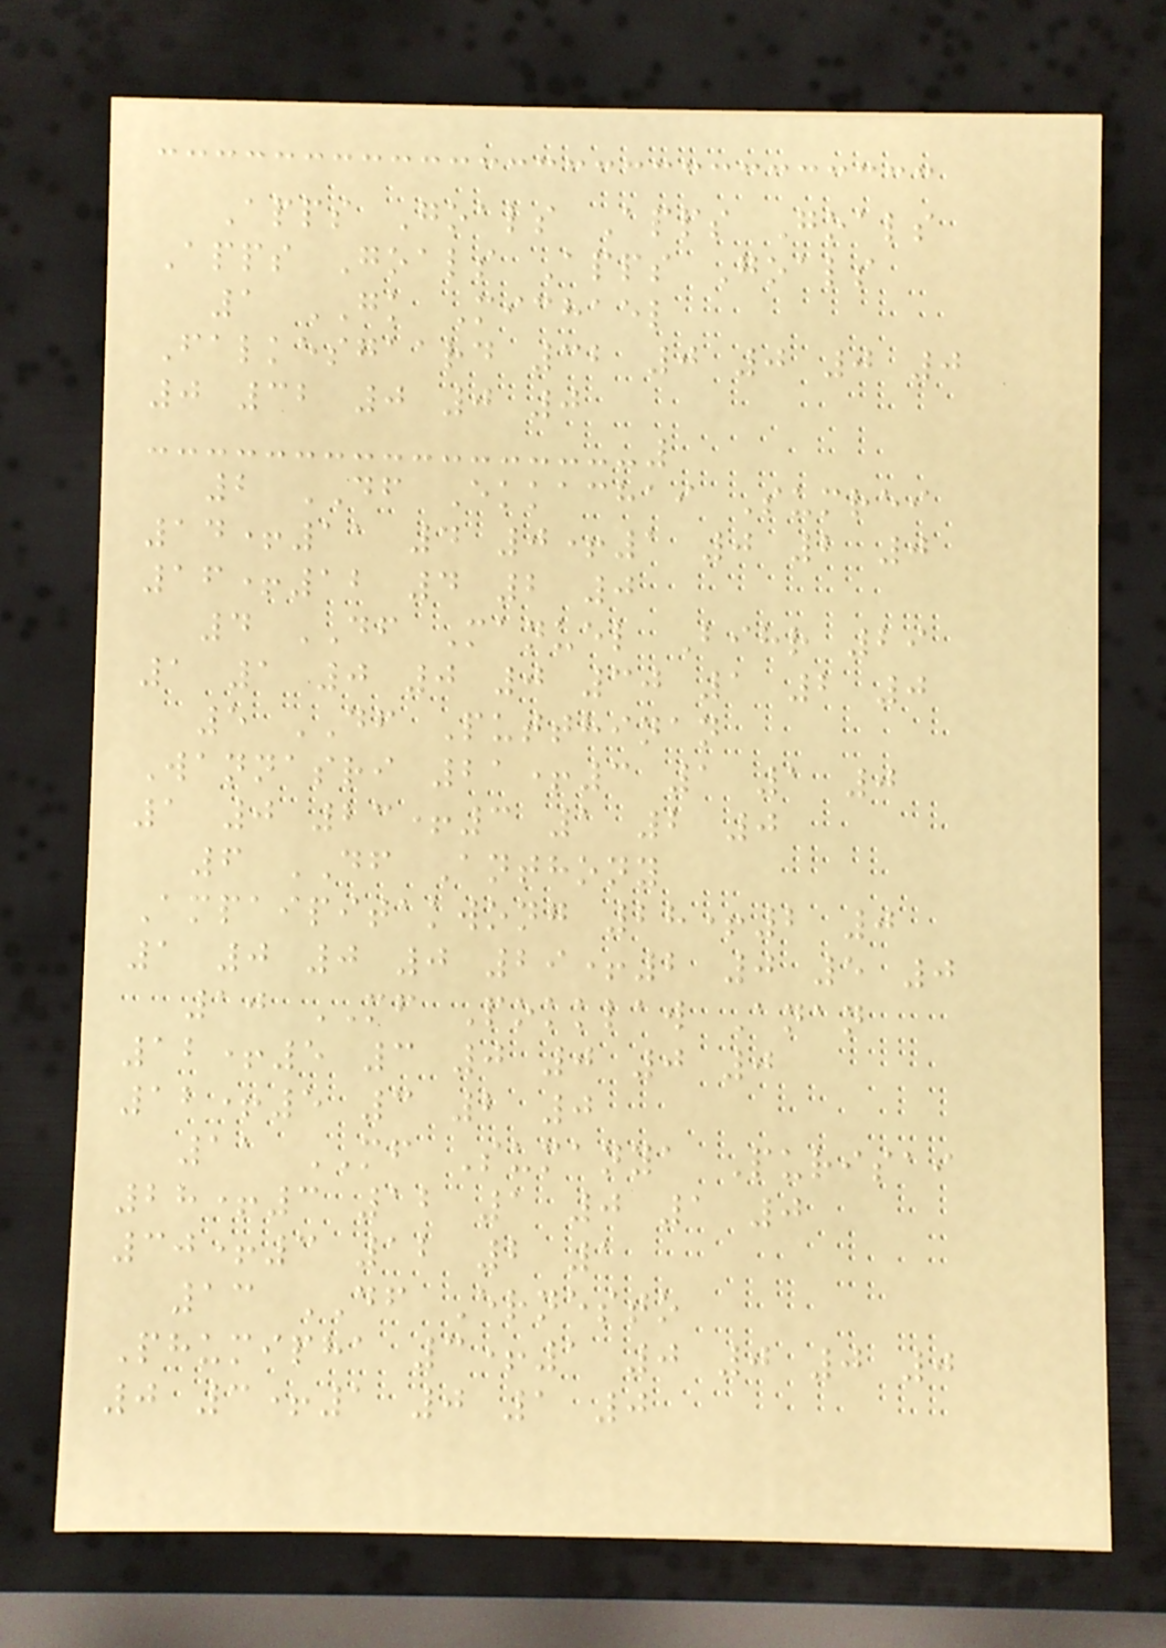Apps Goals Apps Goals
Apps Goals Apps Goals
1 GK Michael
Falkesgaard 32 0 0 0 0
0 32 0 0 0
2 DF Ekkachai Sumrei
14+11 4 0+1 0 2 0
16+12 4 2 0
4 DF Manuel Bihr 29
1 1 0 0 0 30 1 2 0
5 DF Putthinan
Wannasri 21+3 1 1 0
1 0 23+3 1 2 0
6 DF Anthony
Ampaipitakwong 28+2 0
1 0 0 0 29+2 0 5 0
10 MF Pokklaw Anan
12+5 3 0 0 0 0
12+5 3 2 0
11 MF Sumanya Purisai
28+3 12 1 0 1 0
30+3 12 2 1
13 DF Ernesto
Phumipha 3+1 0 0 0 0
0 3+1 0 1 0
